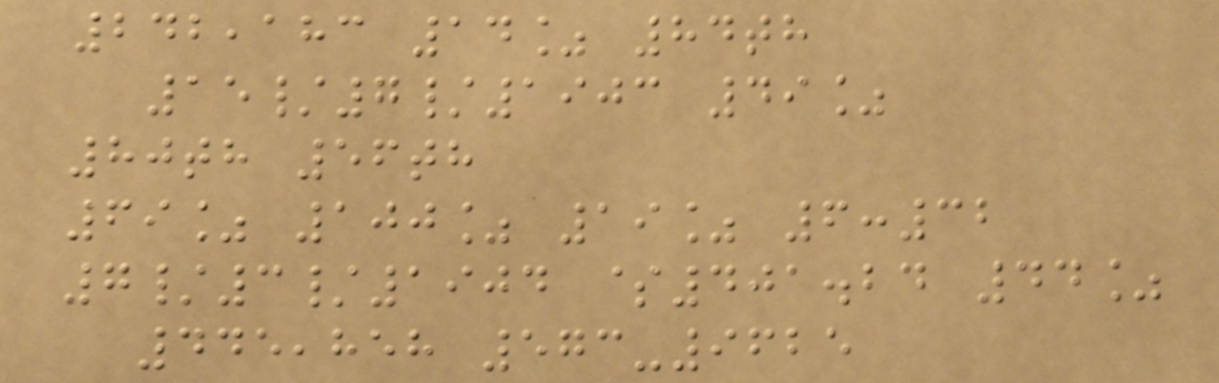242,183 14% 84th
15/7/1903 49%
80th 56th
69% 100% 19% 6:32
7/3/1904 $401.24 44%
445,858 573-9625
